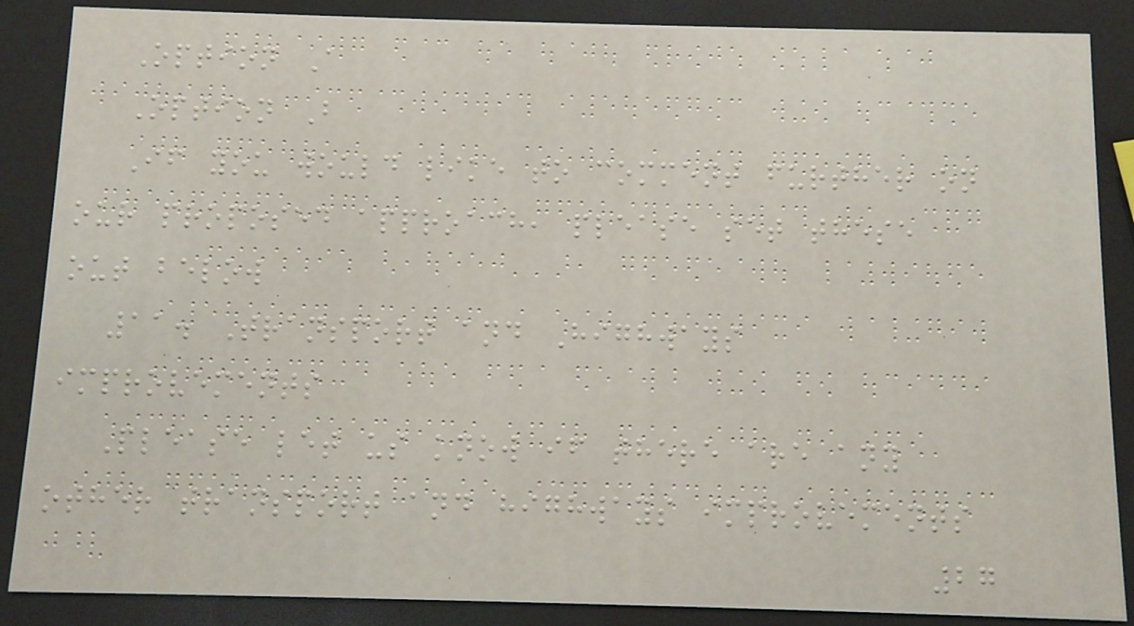Option A
Option B
If you would like to comment further on
our proposed approach, please set these
out below
11. Transport and Highways
improvements
Please let us know if there are any
other transport and highways improvements
27
